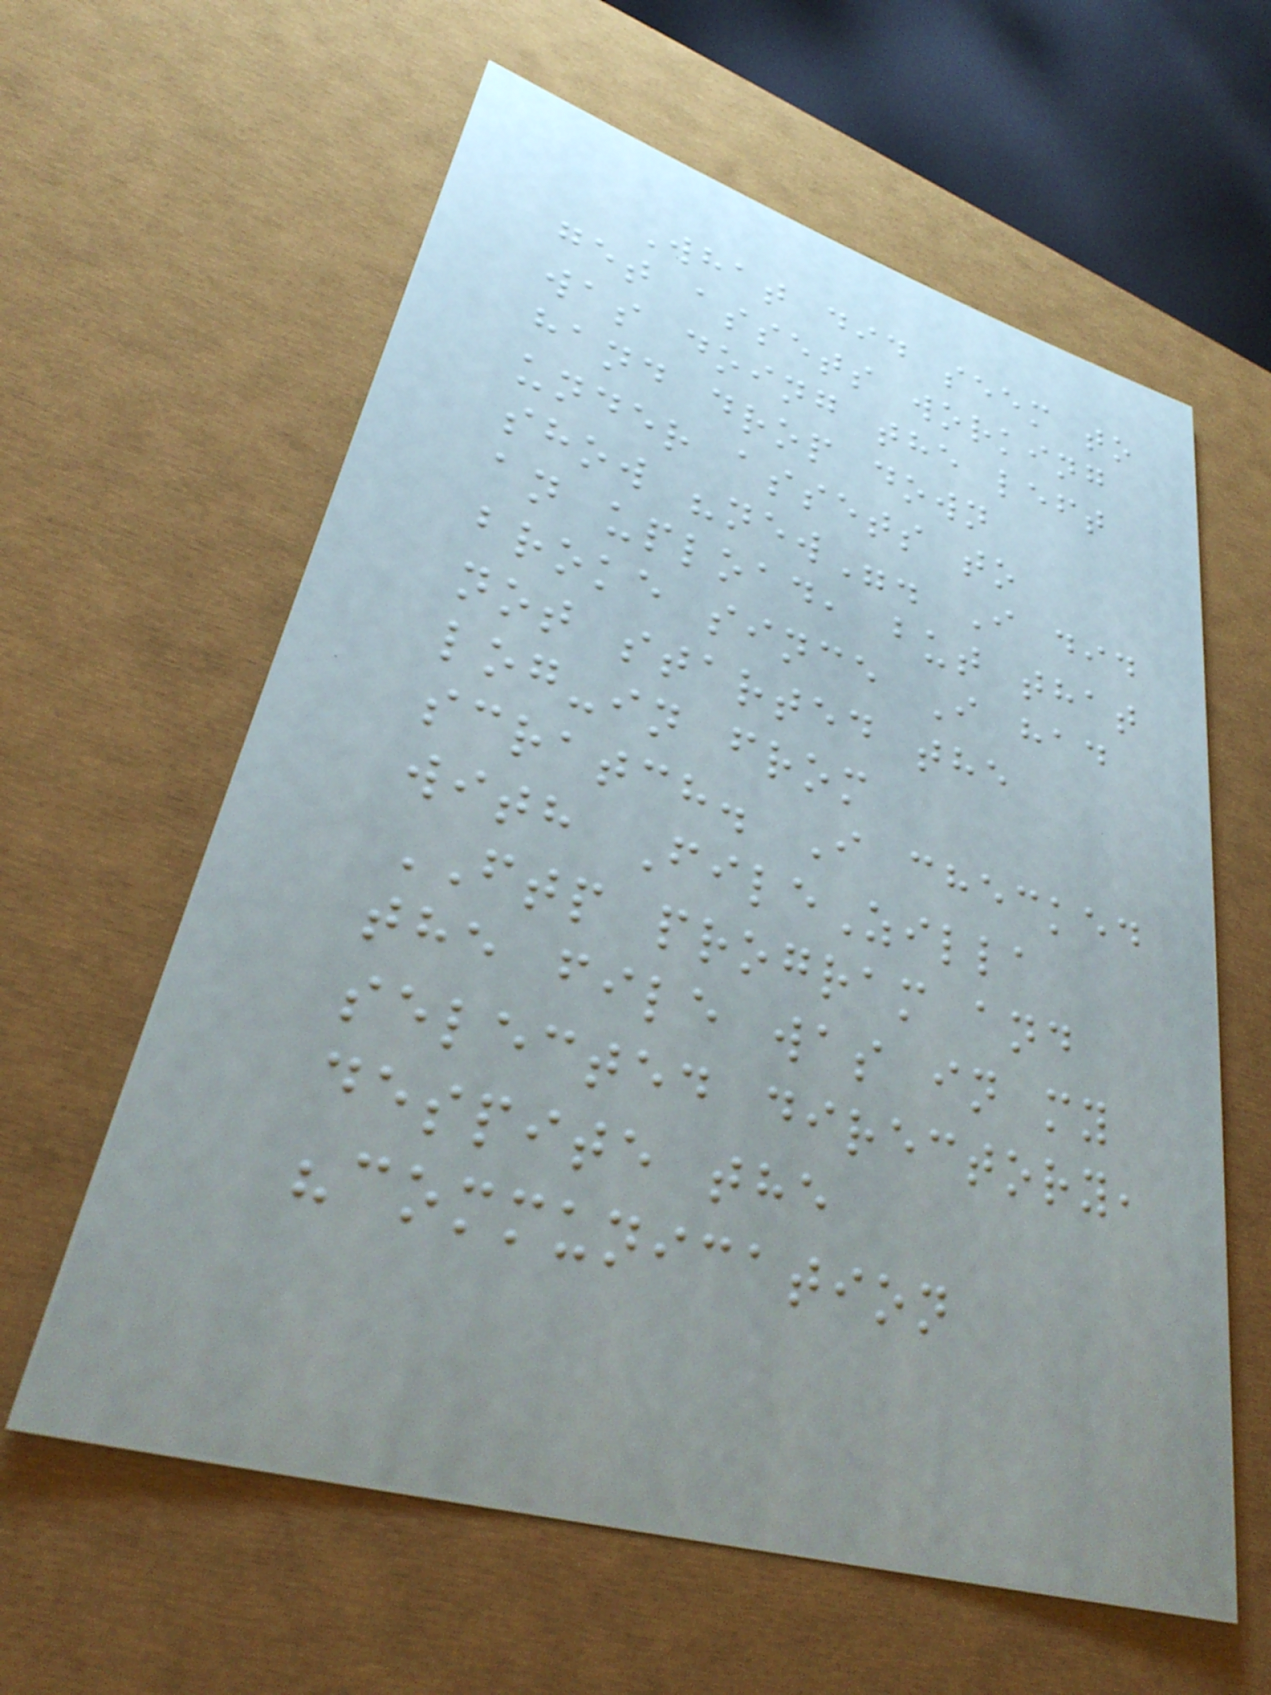What did seem to
get assets working
was doing the left
hand drop down
under assets to
show "new". I did
an upload, but that
broke since I had
not started the
log-in from
scratch. I checked
with FileZilla
FTP program and
the file was in my
selected directory,
despite the
"communication
